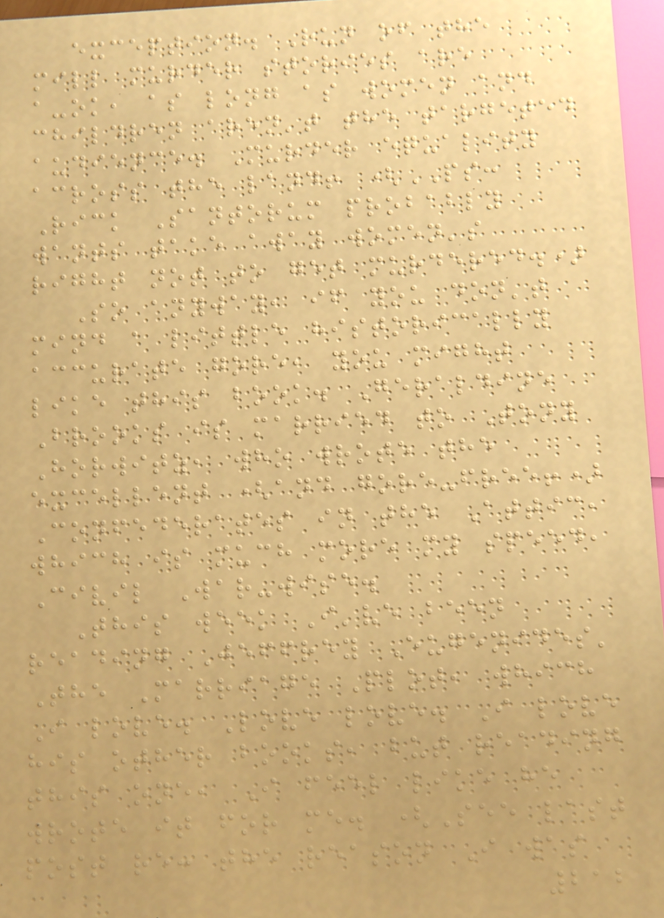exception. Run of the
mill murder stories are
a-ok, as long as women and
children aren't the targeted
audience. Murder equality
across the land! (PS:
Rick Santorum probably
wants take away women's
right not to get murdered.)
So anyway, if you don't
mind a little historically
accurate gore, you might
like this book. Geraldine
Brooks is married to Tony
Horwitz, who wrote the
excellent (and gore-free!)
Confederates in the Attic,
which is much more my speed,
Civil War-wise.
This week I've been
reading Jeffrey Eugenides'
The Marriage Plot, which
I love. Love love. I love
his other books, but reading
this one, I feel like he
wrote it for me. (See last
post re: the reason I was
212
